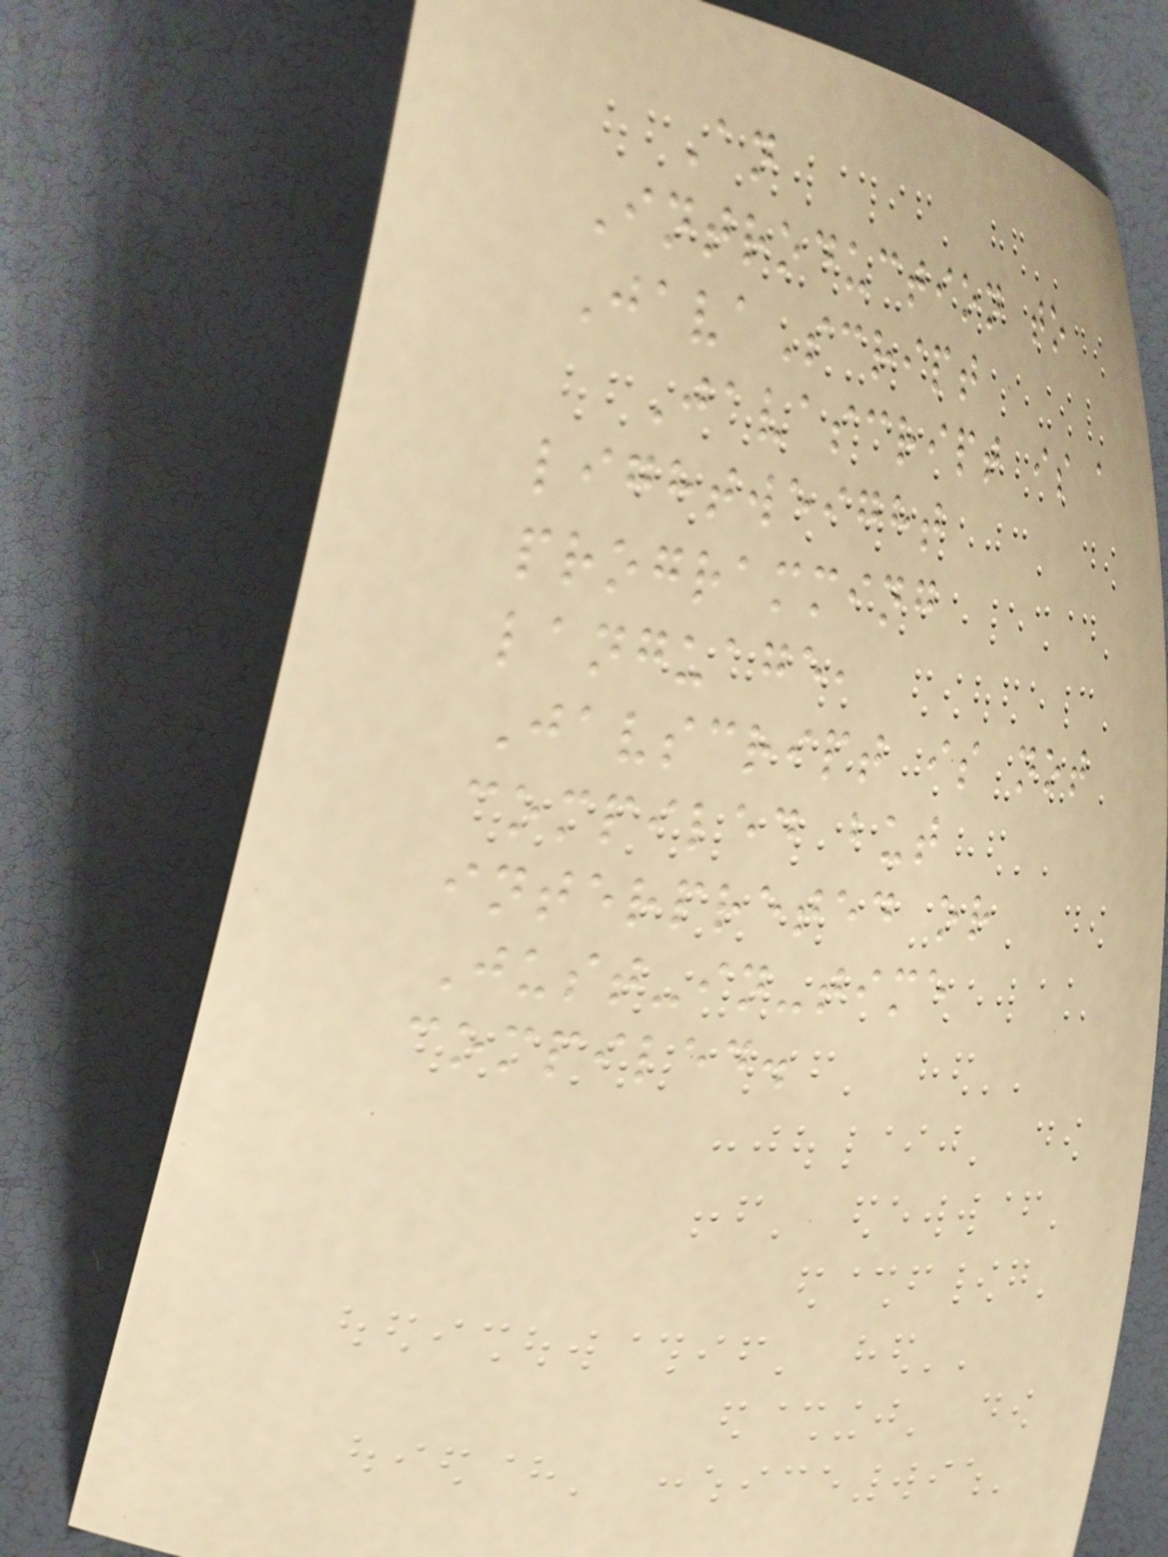An
Introduction to
JavaScript
Javascript is a
lightweight
programming
language,
Javscript is not
compiled but
interpreted or
Just-in-time
compiled.
